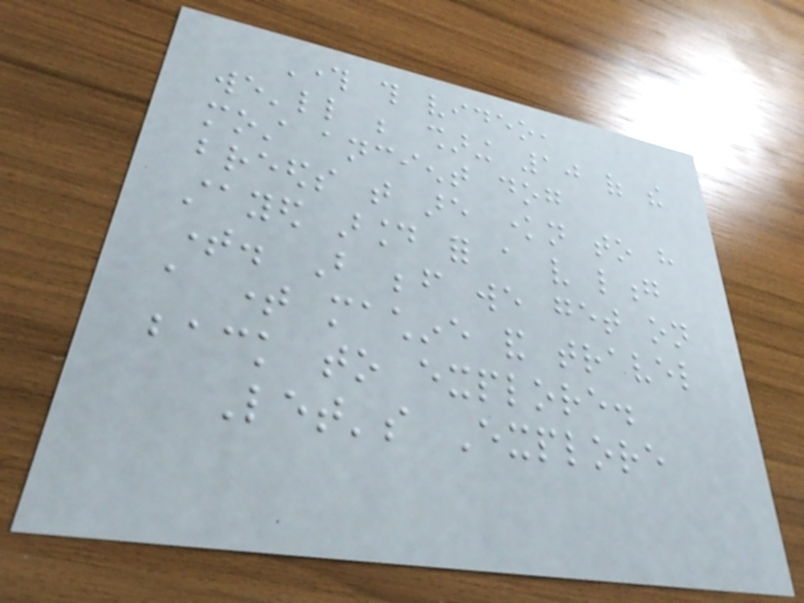Through this video,
we'll be sharing 10 of the
most ancient dog
breeds that are known to have
stayed around for a very long
time. But before we get on
a time machine and travel
back to explore.
Let's Explore
